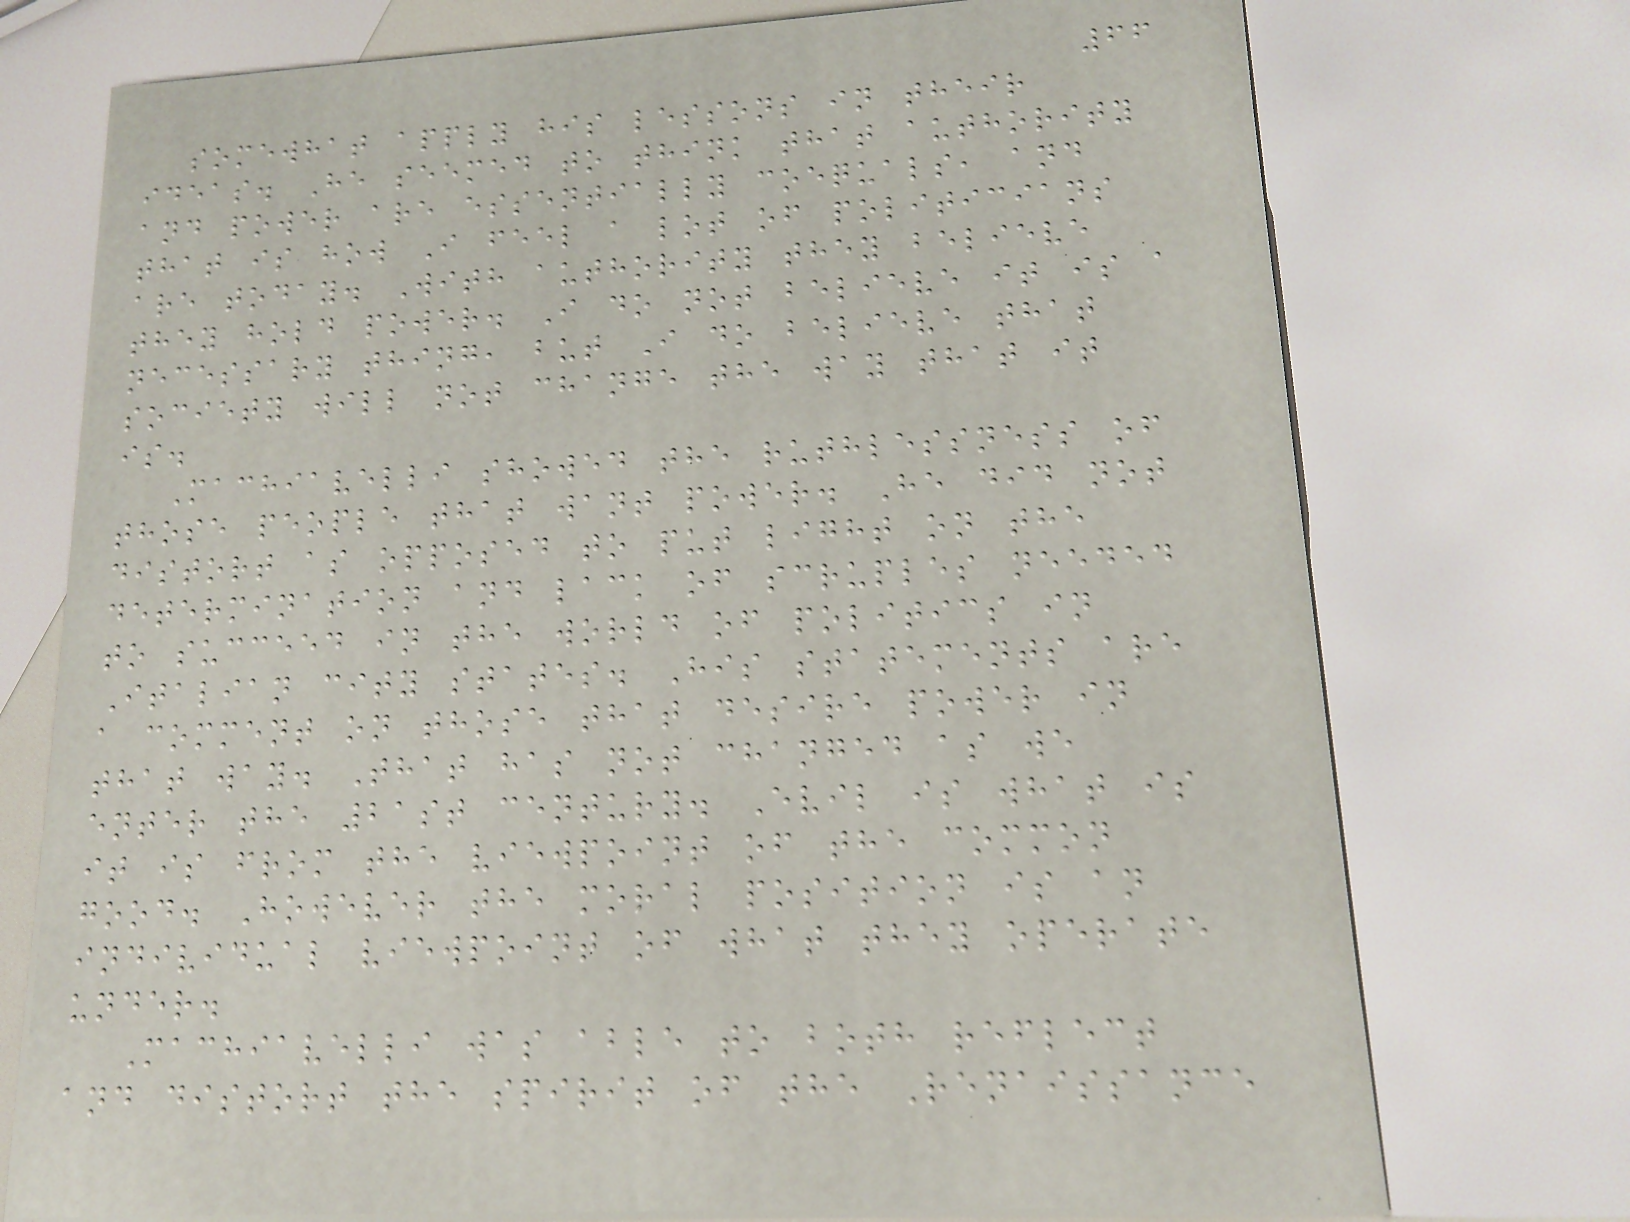66
somewhat apply his lessons in their
ideas. He seemed to think that authority
and power are essentially coequals, and
that is how I feel a lot of politicians
are today. With authority they believe
they hold power. I do not believe it is a
necessary thing, but I do believe that
society will not change the way that it
is.
Machiavelli showed the ruthlessness of
those people that want power. He did not
distort as opposed to put light on the
determination and lack of scruples needed
to succeed in the world of politics in
Italian city states. His statements are
a comment on those that desire power in
that way. That has not changed as we
enter the 21st century. Evil is what is
it is from the viewpoint of the common
good. However the moral position is an
individual viewpoint of what they operate
under.
Machiavelli was able to both reflect
and distort the spirit of the Renaissance
